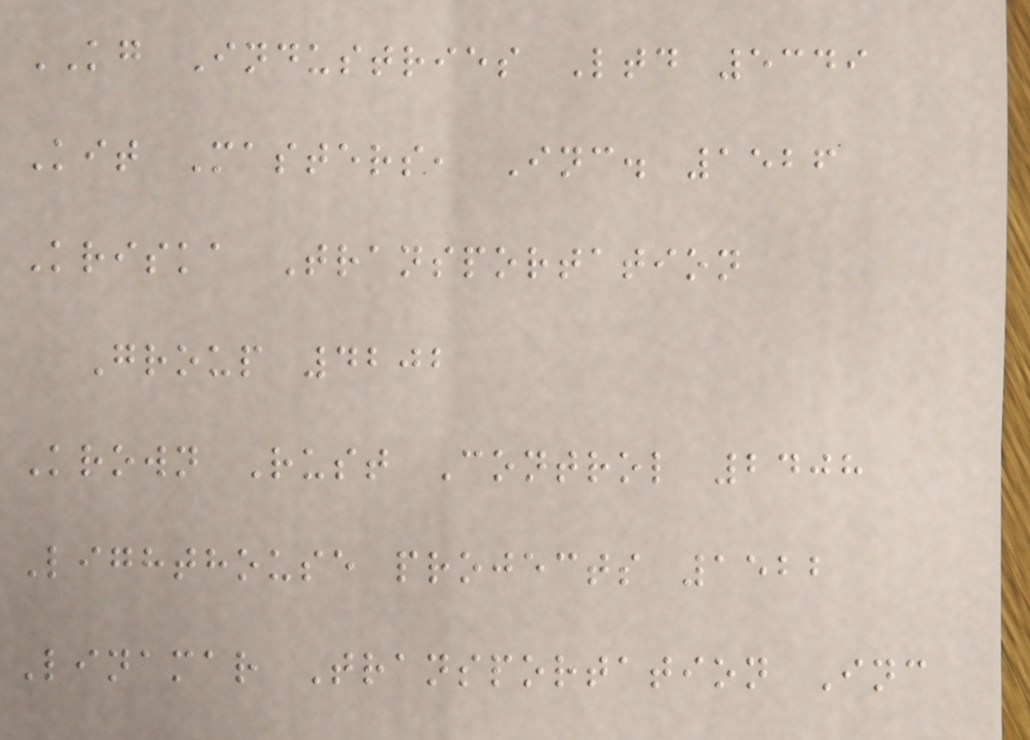KG Industries Ltd 5349
Kit Masters, Inc. 1526
Kriska Transportation
Group 4202
Krown Rust Control 2408
Lighthouse projects 1522
Linamar Transportation Inc
